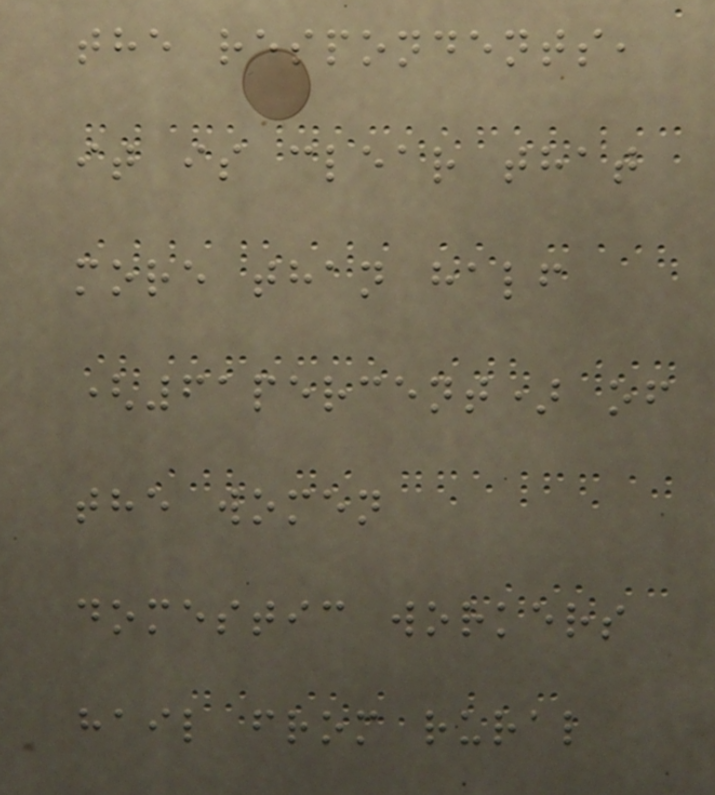the respondents,
it is clear that
more than half
(61percent) of
the women
domestic workers
hail from rural
